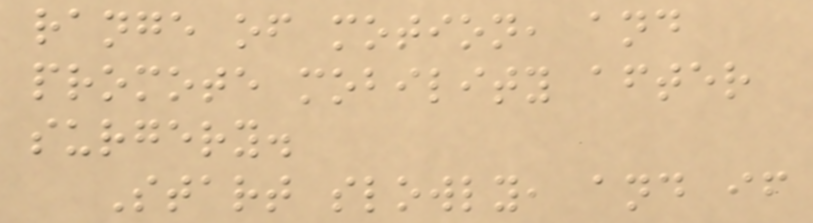range of motion, and
promote mobility after
surgery.
Start slowly, and if
